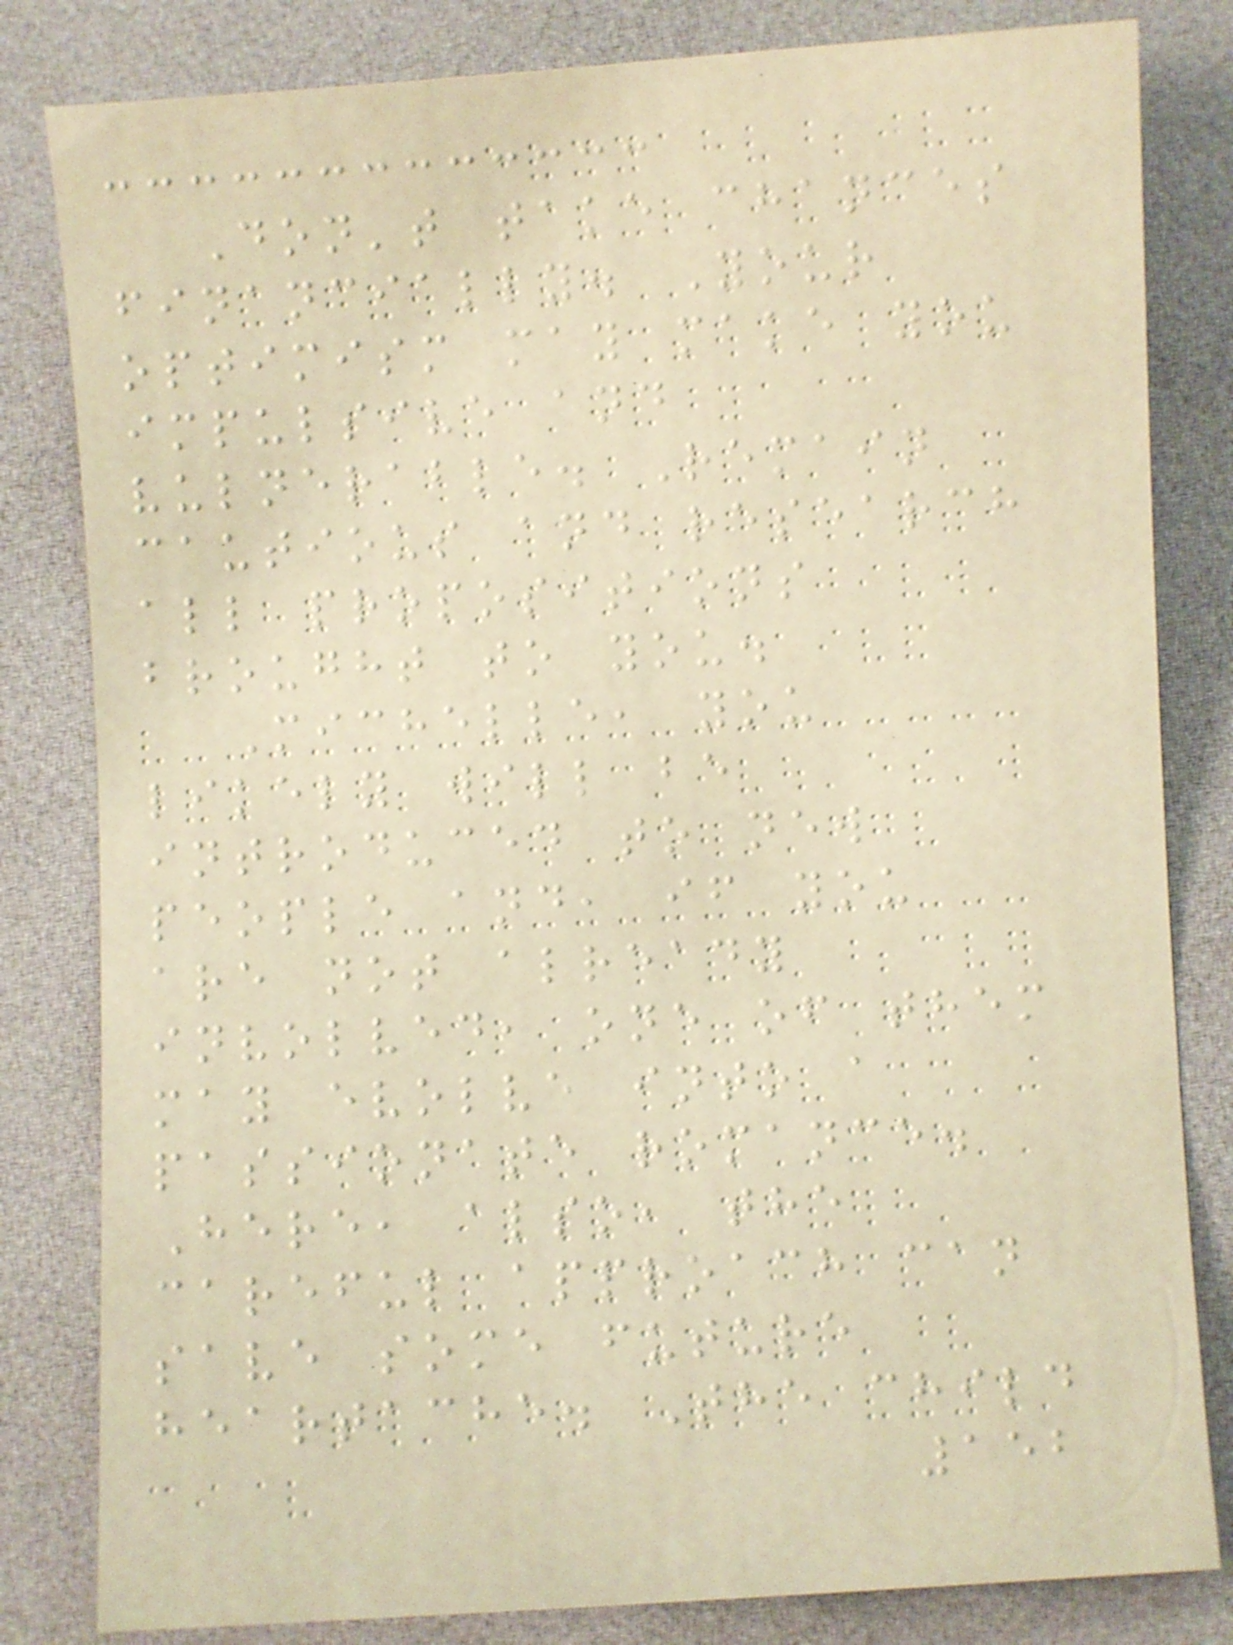Don't take chances
financially. Your
optimism may make you
impulsive and
vulnerable. Remain
cautious and research
all propositions
brought to you.
Michelle, you
likely will be
introduced to new
people and, if you
are not already
involved, one of them
may evolve into a
passionate romance.
Here, also, the
careful approach can
save some future
heartache. The child
152
